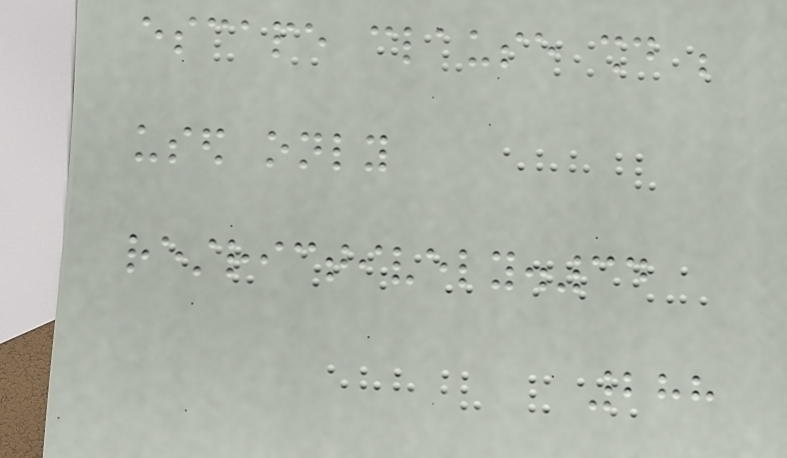escape clause should be
used only
restrictively.34
288
